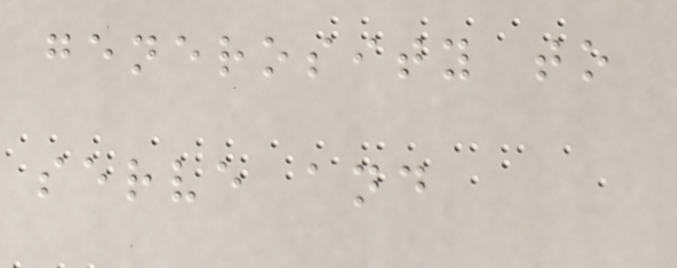generosity to
serve and
